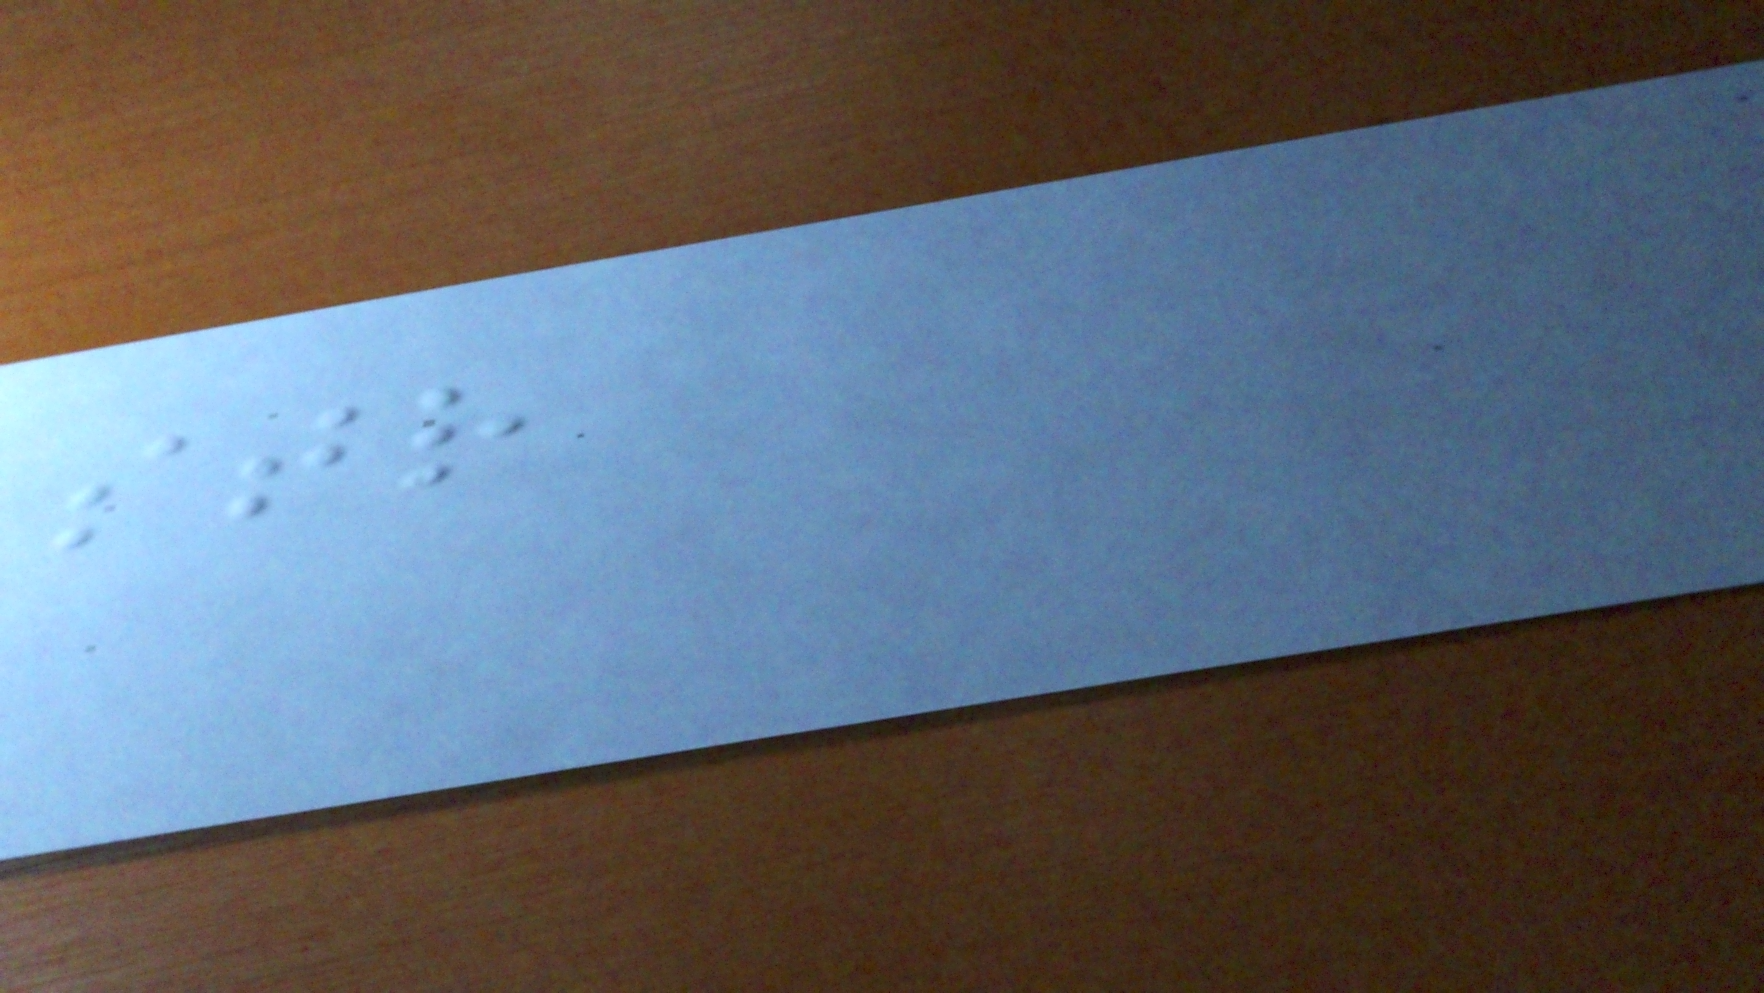str
